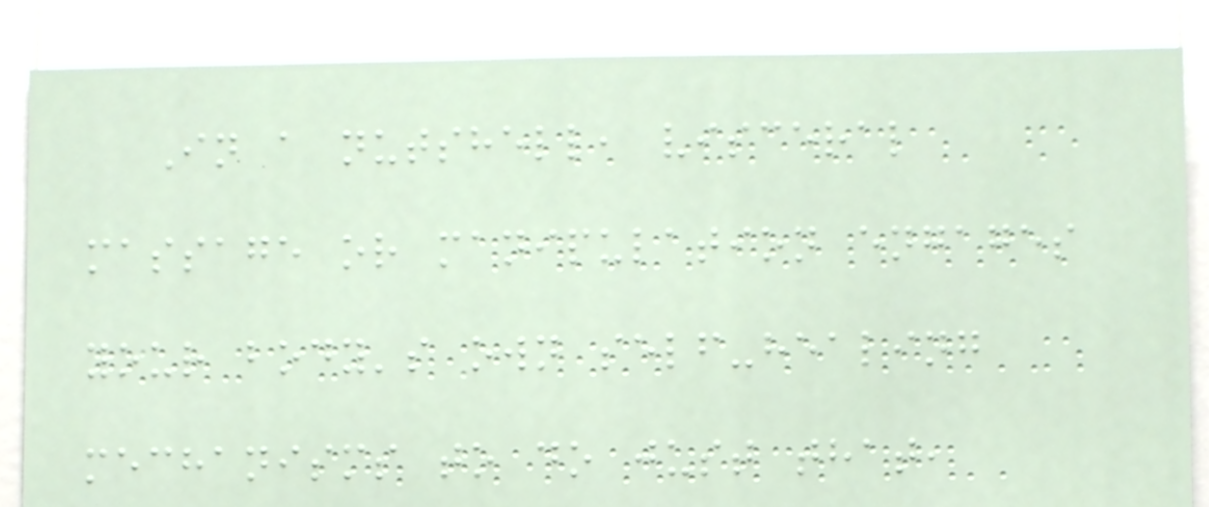In a nutshell, visceral
massage or manipulation engages
your body's own self-healing
mechanisms to do just that,
